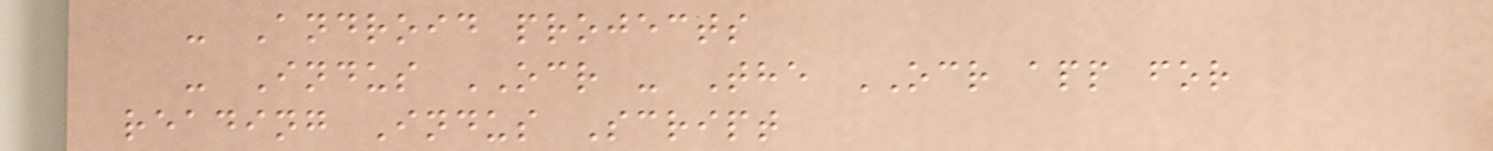- Android projects
- Indus OCR - The OCR app for
reading Indus Script
